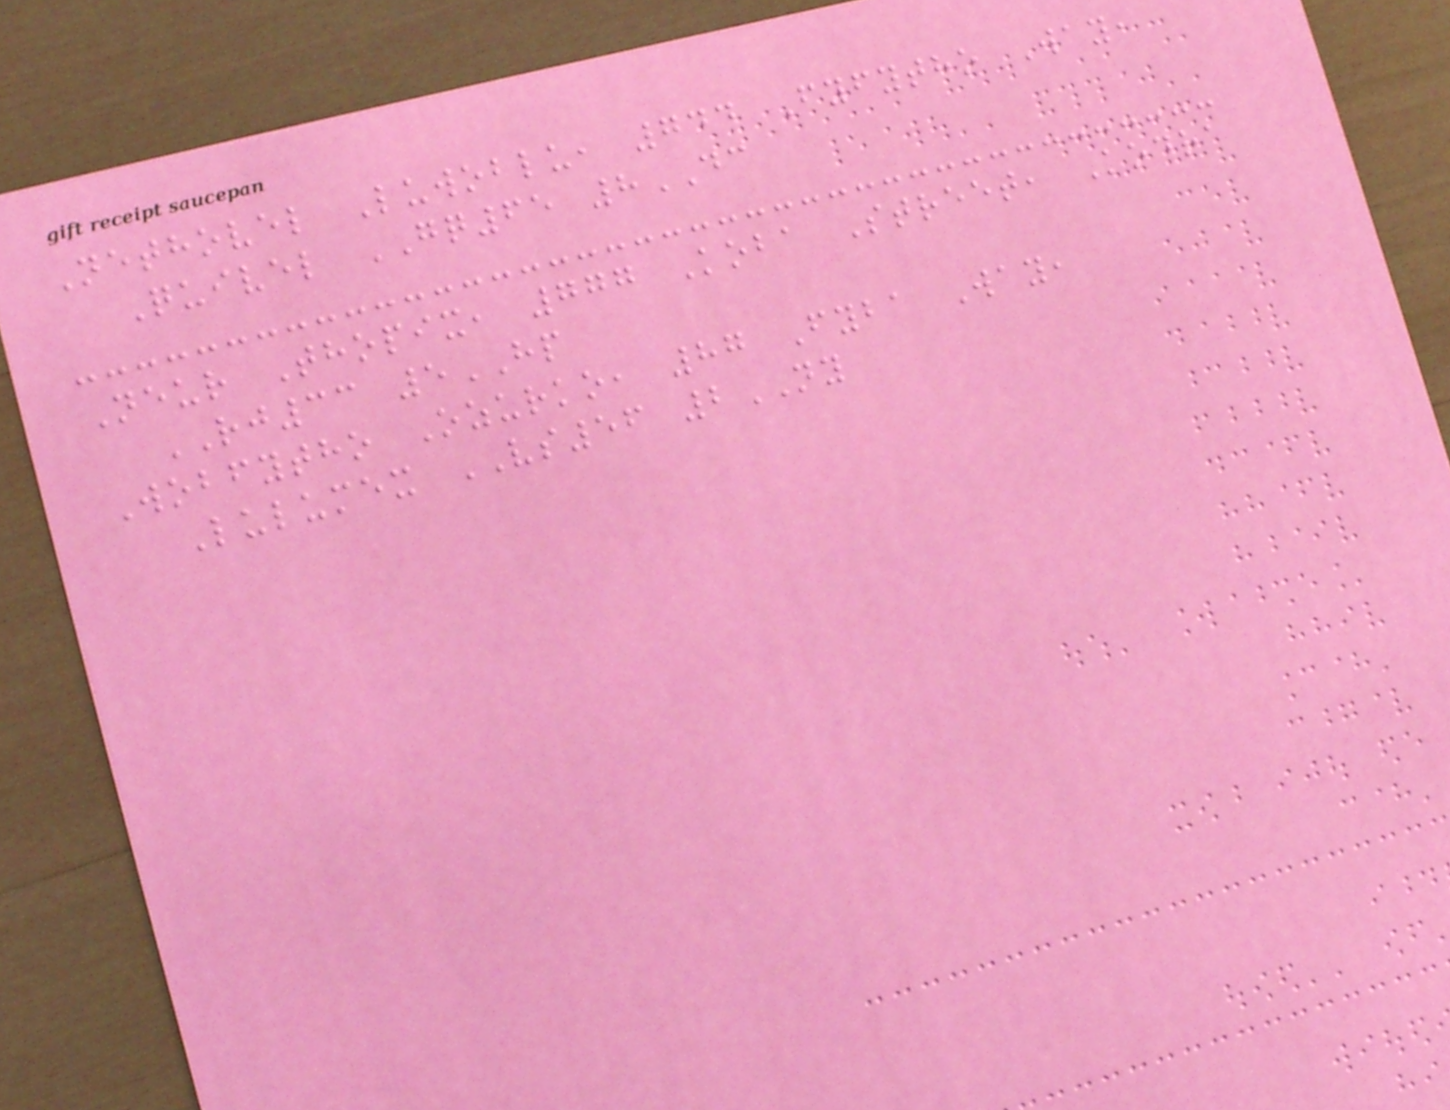Nethovel Luwoblu, 744 Fyfytho Way,
Quivel GQ65 8DC
Neur Thopix, 777 Koba Street, Kodra
RJ33 5HP
Wobfytho Ozurko, 87 Fyba Way,
Lulumex VS56 2NY
